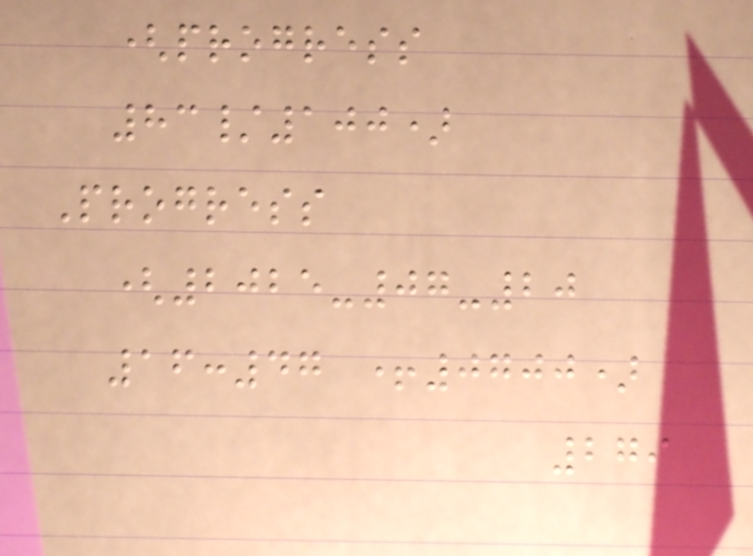(progress
83/100)
Progress
(2025-07-20
16:47 +0700)
279
